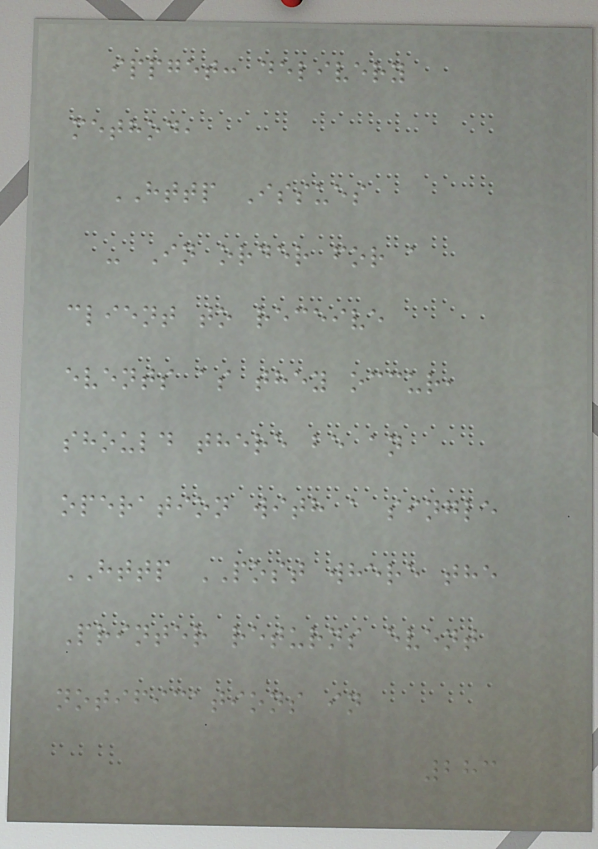ippget: delivery
method,
HTTP Issues
- In order for a
client to receive
events as they occur,
should there be an
operation with a single
HTTP POST where the
Printer returns event
notifications in
283
